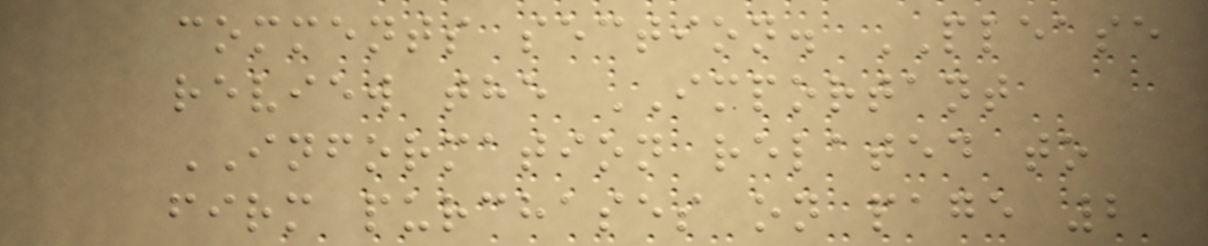comments section. PLEASE
review the IMPORTANT
INFORMATION related to
firm purchases on page 2
